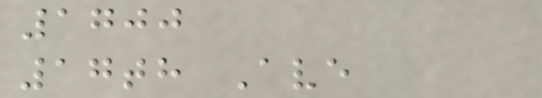1700
17th Ave
